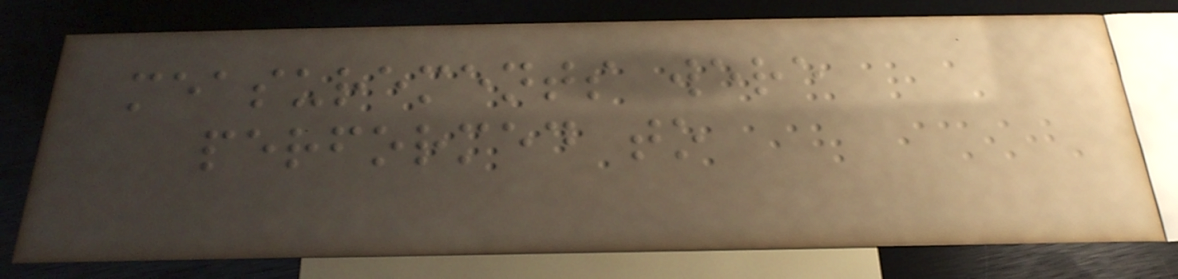measurements were
performed to
